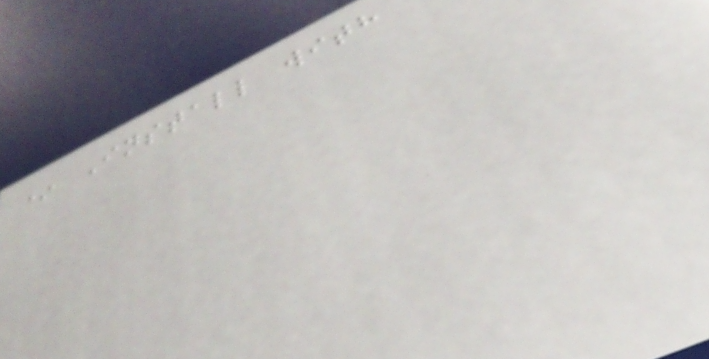* Install with
